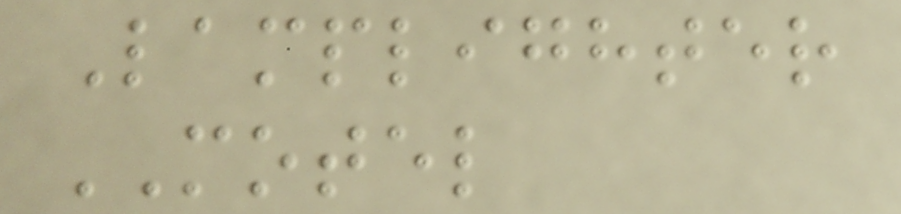Lamplighter
MOTEL
